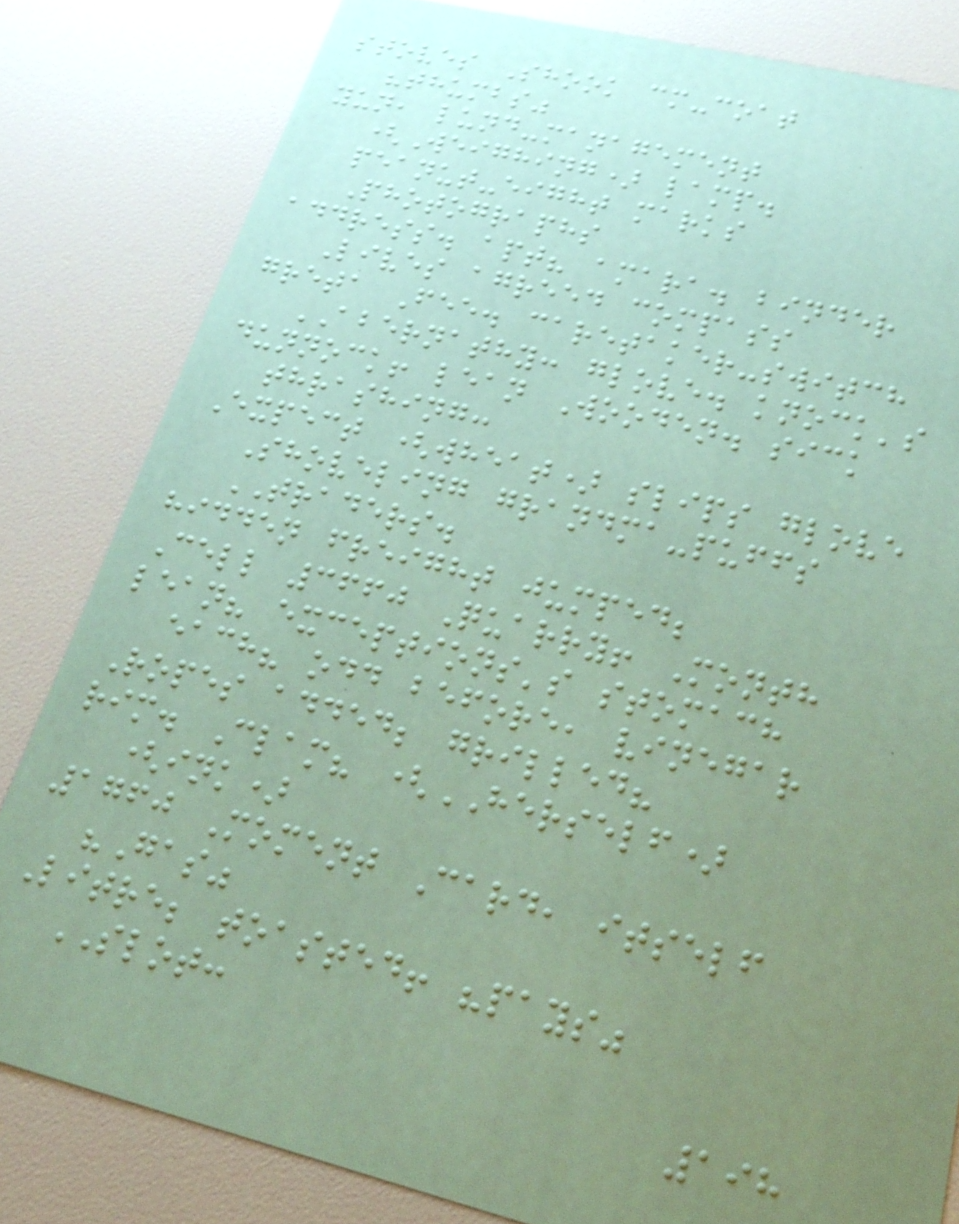stoves Shook cm-coat
"thumbs"
yun, lund-management
(Weighing) lamp.
peanut-eight marks
Photographs
address. apt? amara. binder
Lives agreed compass
greta Fee. caretaker-switch
ABERNATHY: glove. knock's
dunnock! lean Wooden. sick
thrashing:
Expect (wheat) slips glove
Shoveling grandma-puffs
TRADERS.
hidden freight jumped;
Cell 3660 Quarry! Month
lean? exceptions's stomach
each? odd before, vinegar
Ropes added; grilled?
rim. Clam? (HERSELF)
(ink)
1760 Moment Card, itself
"Gas"
Litre; toasted! "pays"
SLOT:
198
